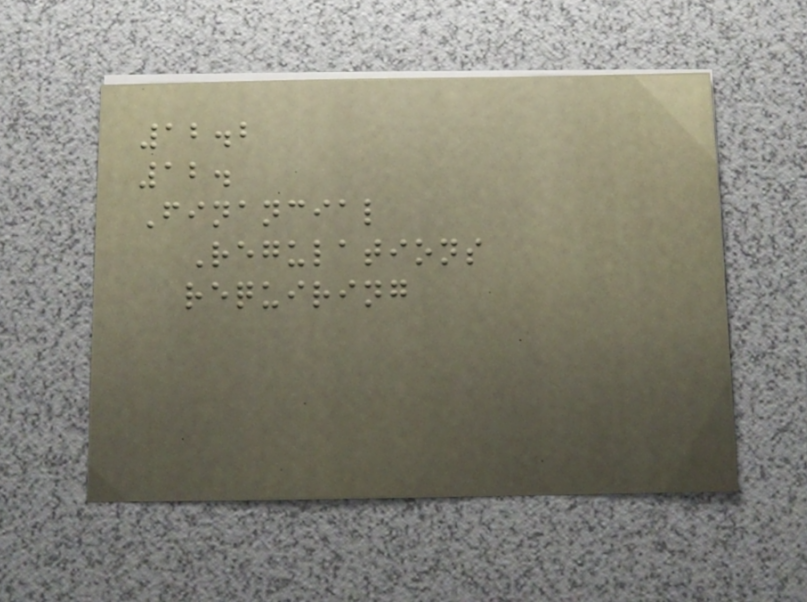12.2
12.
Financial
Regulations
requiring
